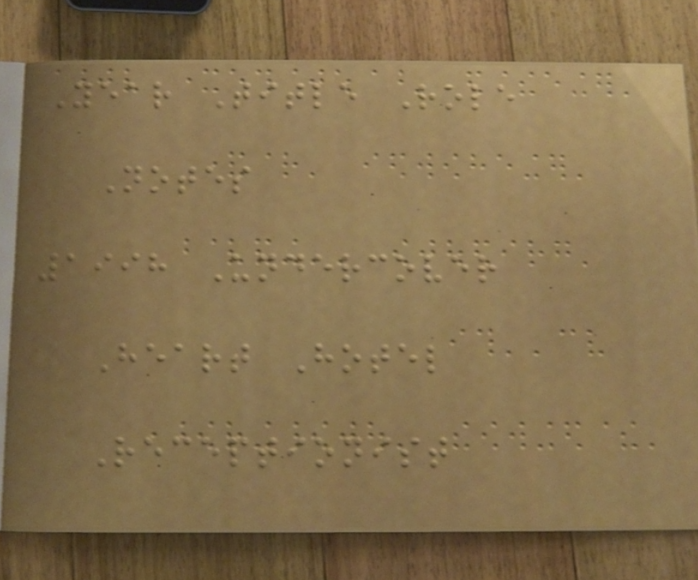Year Title Role
Notes
1998 Undercover
Heart Hotel
Receptionist
